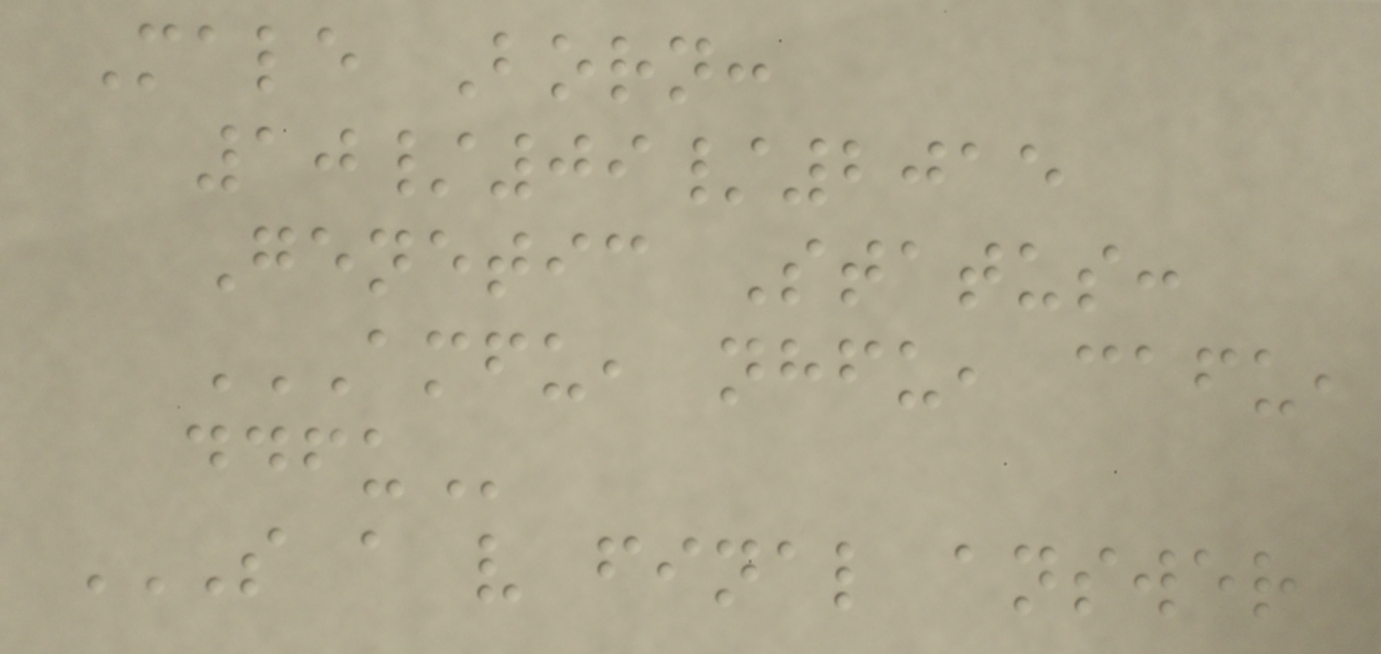Male Born:
10/09/2015
Genetic Status:
AMFU, NHFU, CAFU,
DDFU
S A V FINAL ANSWER
